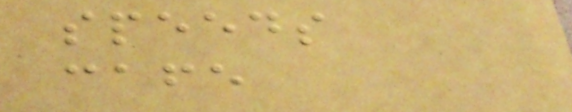speeds
cafe
